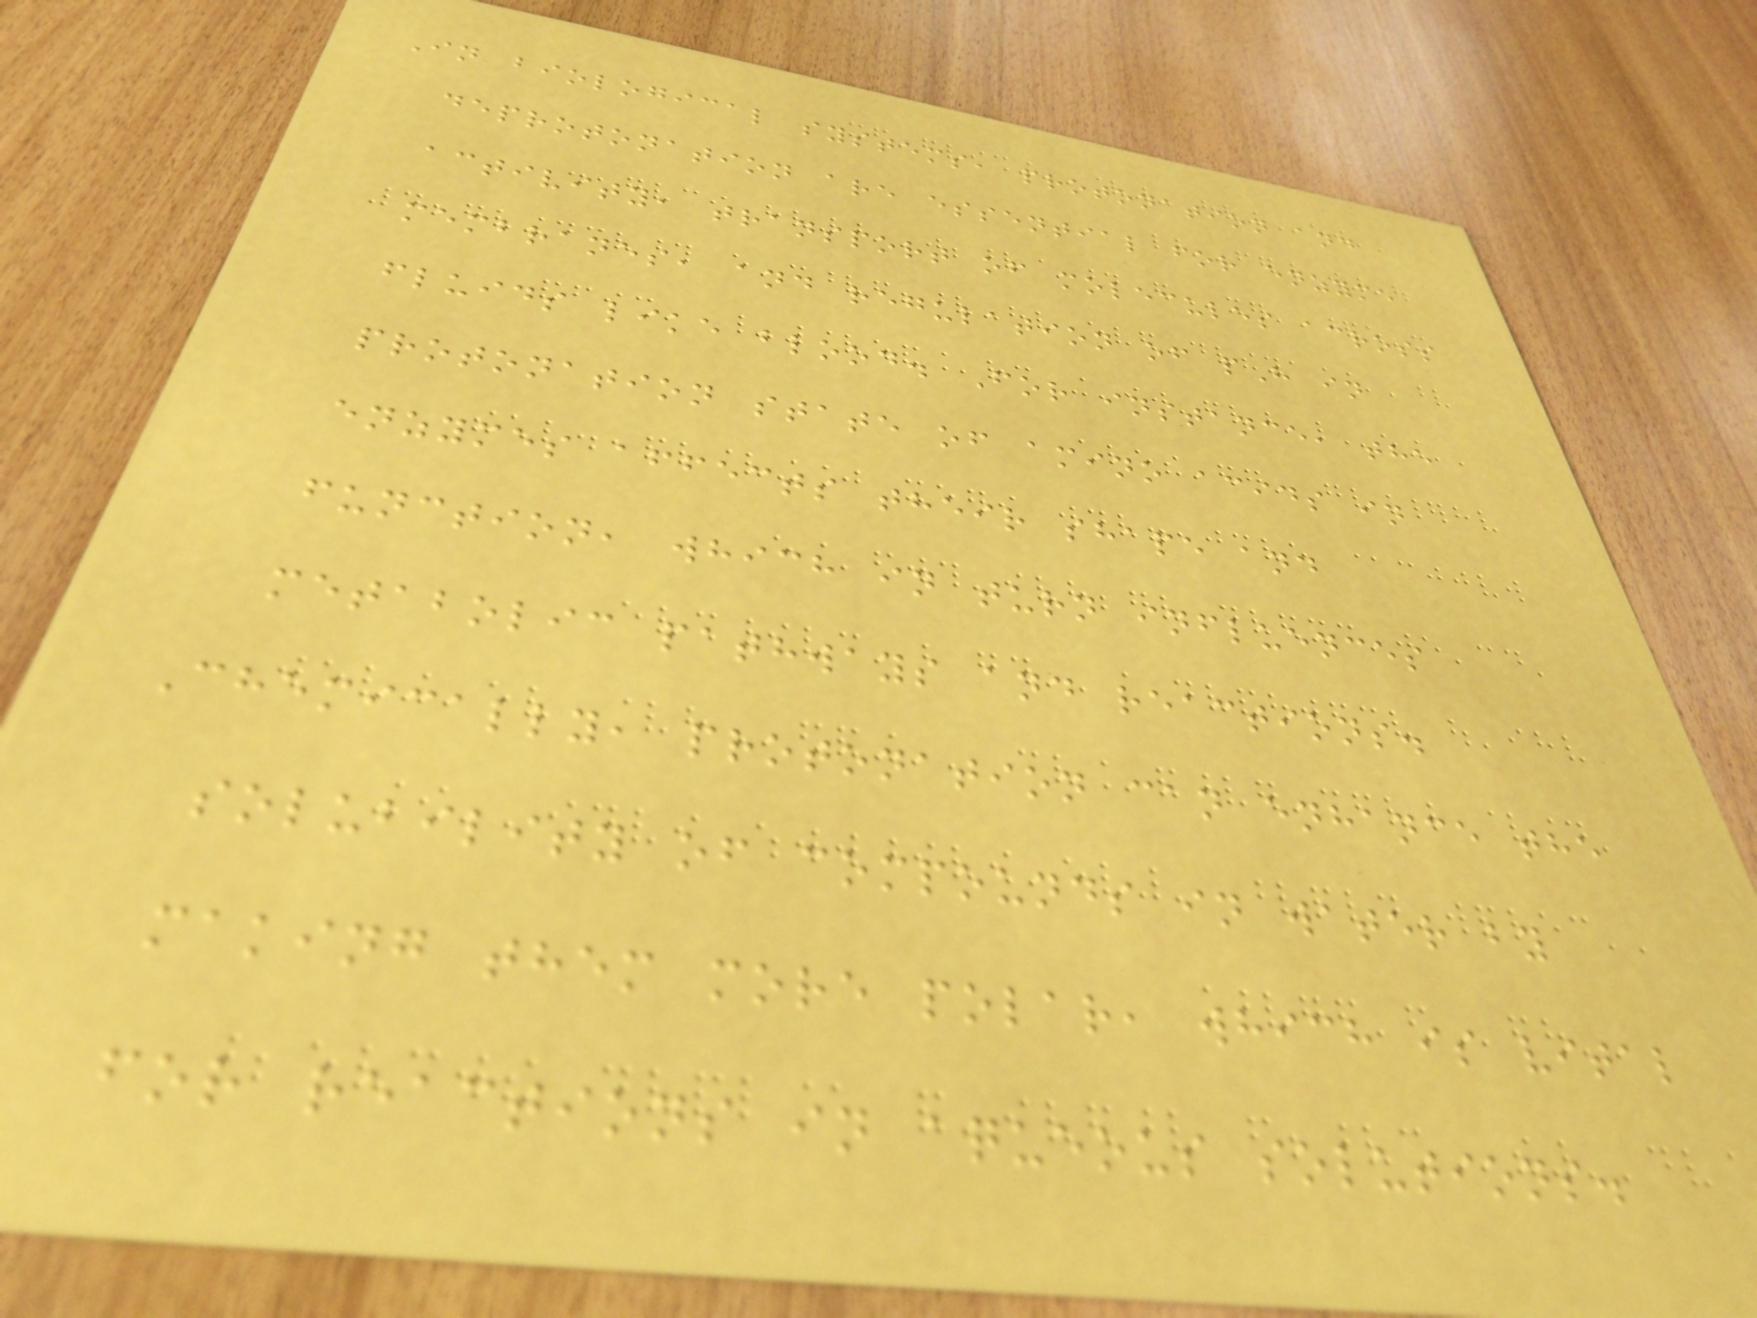In biological systems, protonation and
deprotonation are essential for enzyme
activity, transport of molecules across
membranes, and regulation of pH in
fluids like blood. For instance, the
protonation state of amino acids in
enzymes affects their shape and
function, which in turn influences
metabolic pathways and reactions.
Chemically, protonation can enhance the
solubility of compounds in water by
making them more polar, which is vital
for reactions in aqueous solutions.
